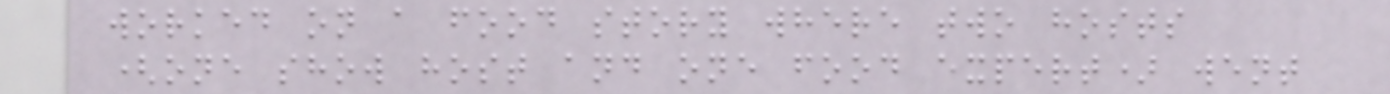worked on a food story where two hosts
(one show host and one food expert) went
